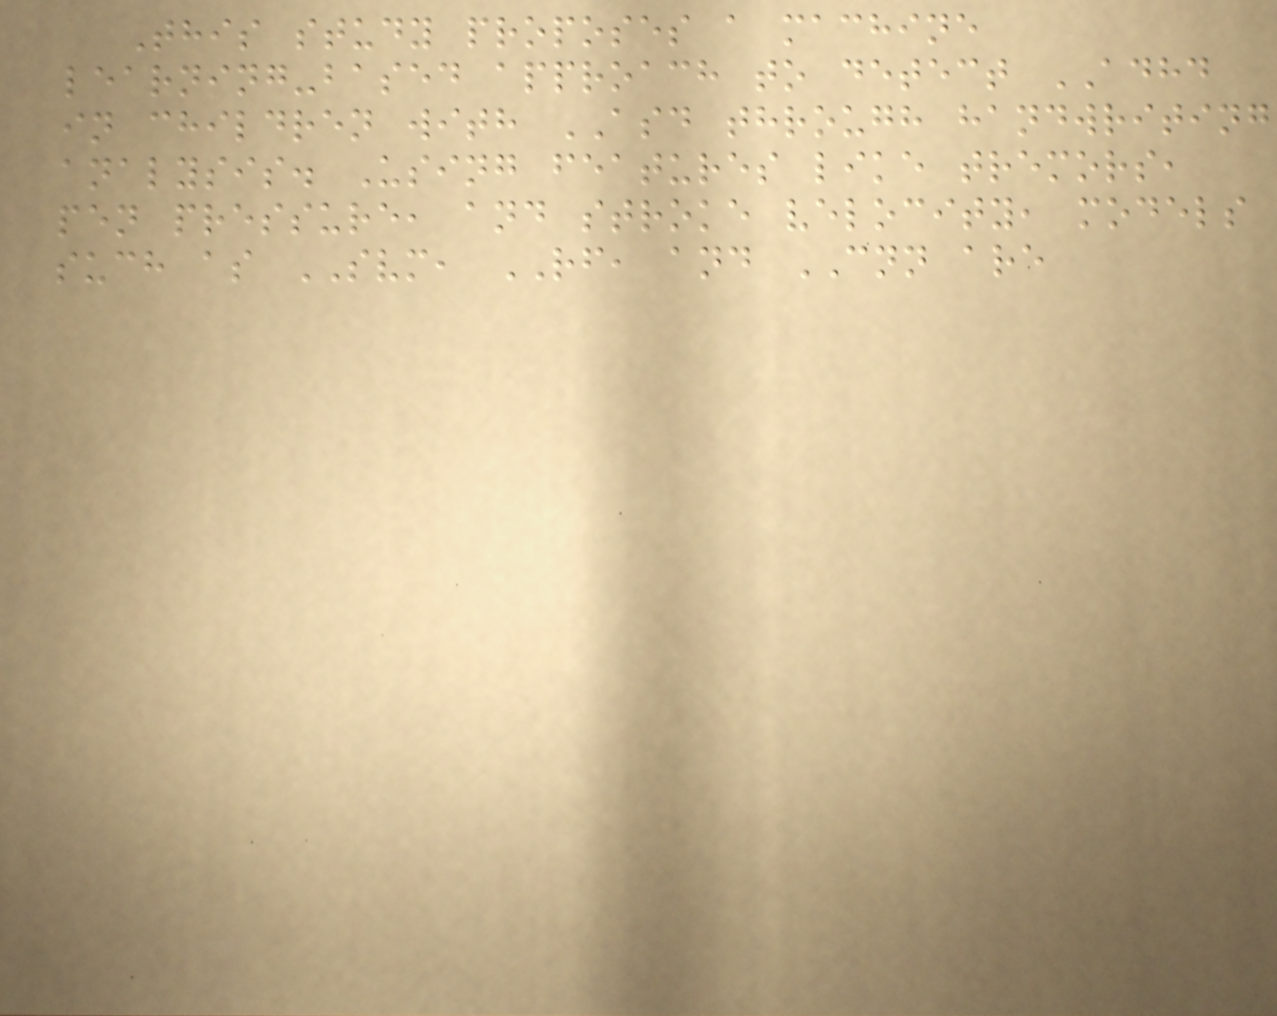This study proposes a machine
learning-based approach to detect ADHD
in children with ASD through handwriting
analysis. Using features like tremors,
pen pressure, and stroke velocity, models
such as SVM, RF, and CNN are
